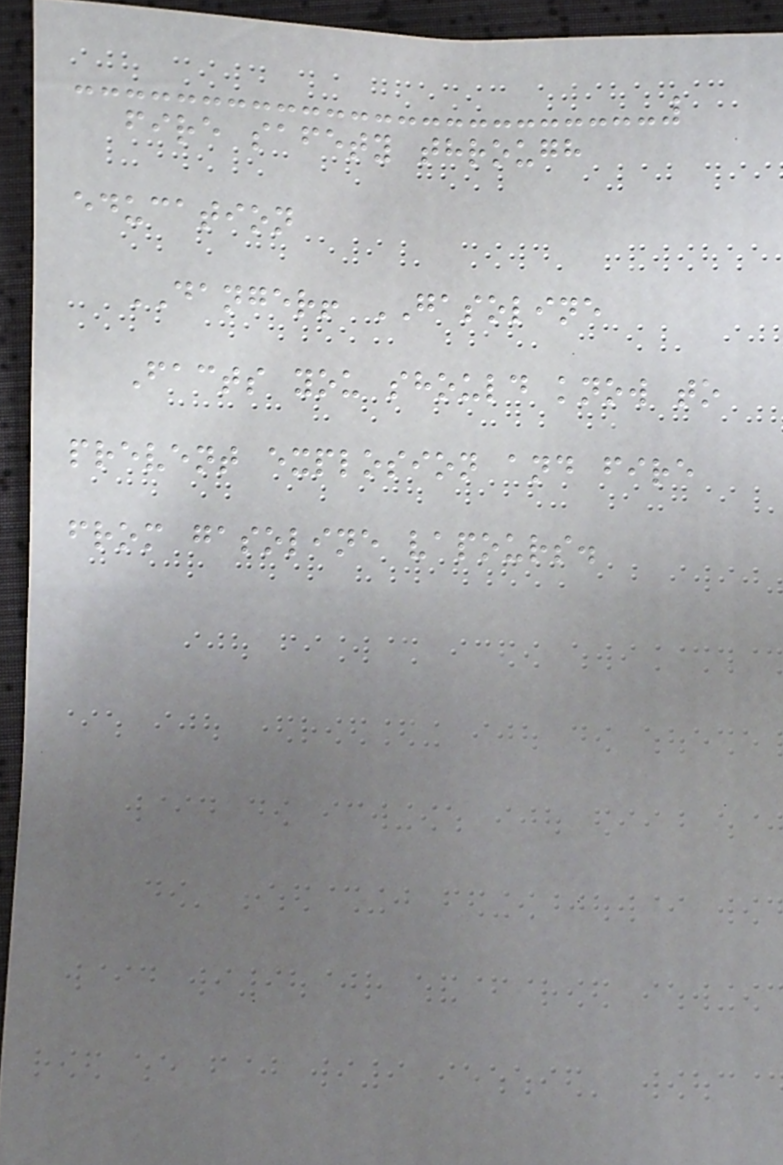fire safety through
education
DANGER! GASOLINE
Facts you should know to
prevent explosion and fire
from gasoline vapours.
